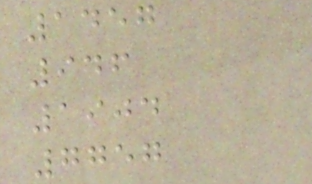1457
946
1904
7757
